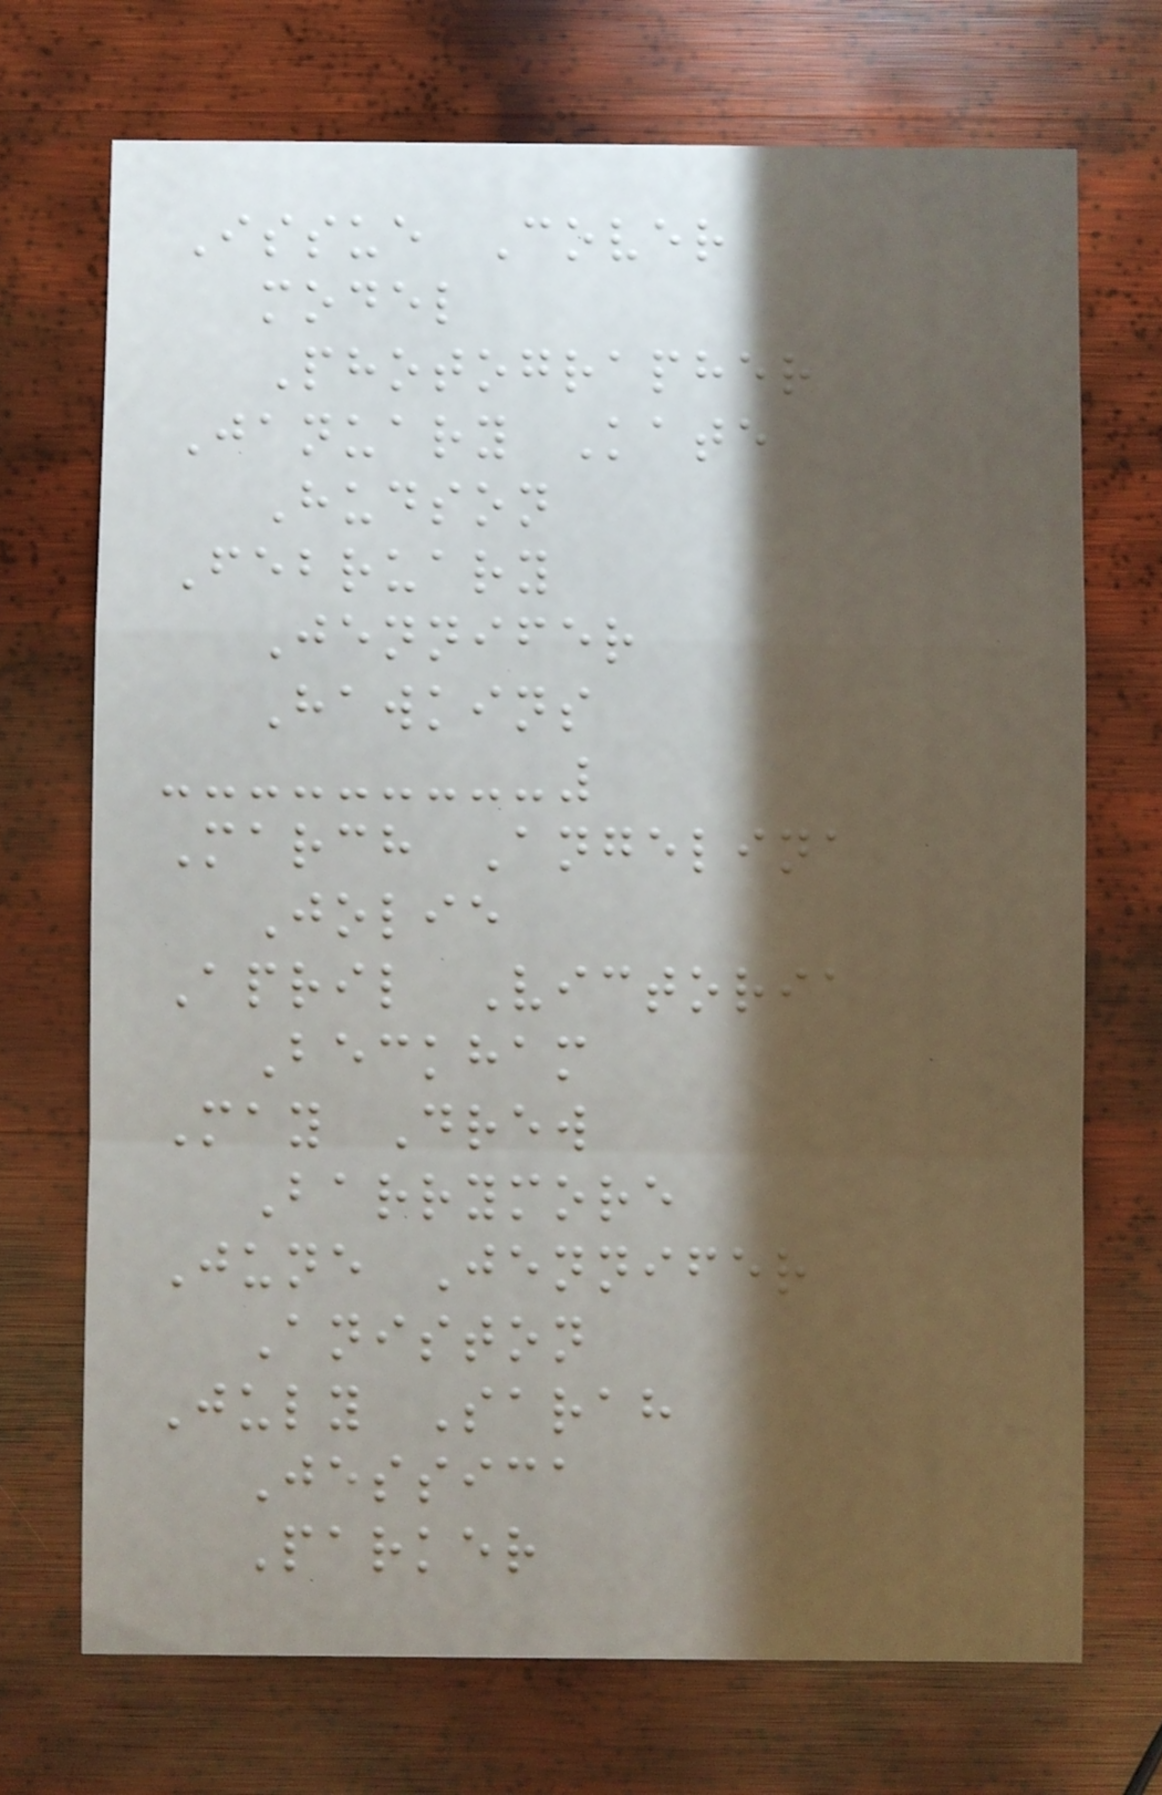Issue Cover
model
Photographer
January Kate
Hudson
February
Jennifer
Hawkins
March Angelina
Jolie
April Victoria
Beckham
May Drew
Barrymore
June Jennifer
Aniston
July Sarah
Jessica
Parker
